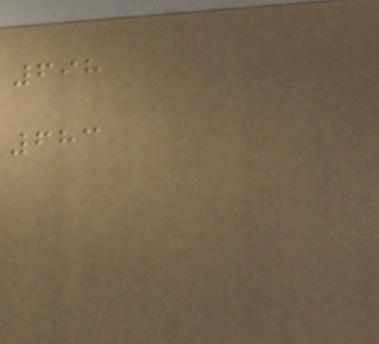698
683
